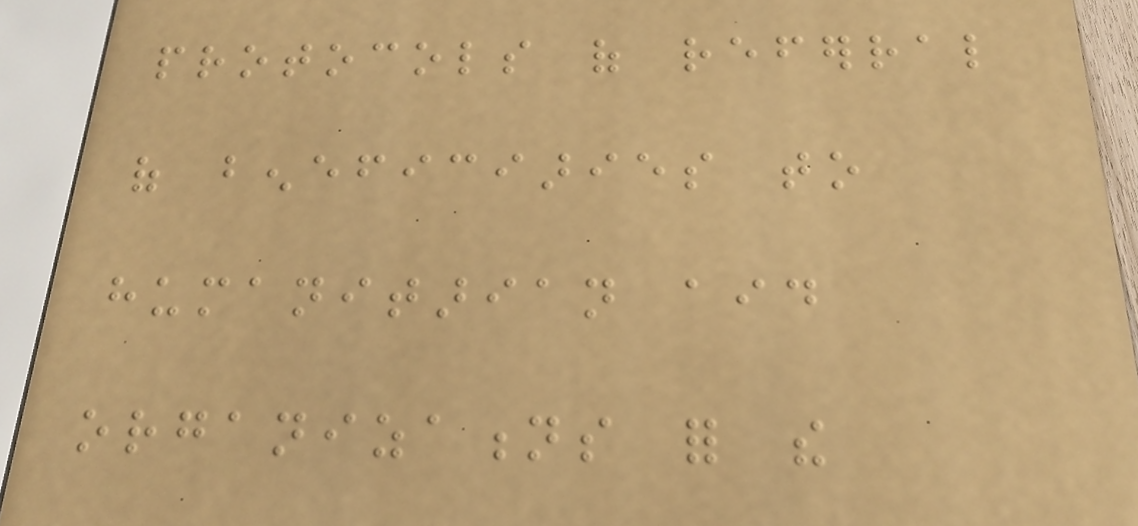protocols of referral
of beneficiaries to
humanitarian aid
organizations for the
